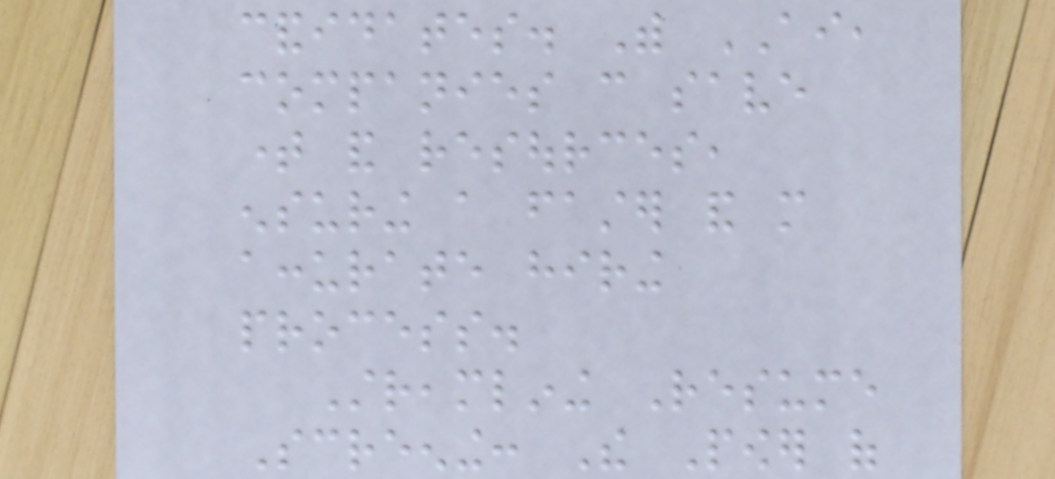candidates. With AI,
companies can save
time and resources,
ensuring a faster and more
accurate hiring
process.
Streamlining Resume
Screening: The Power of
